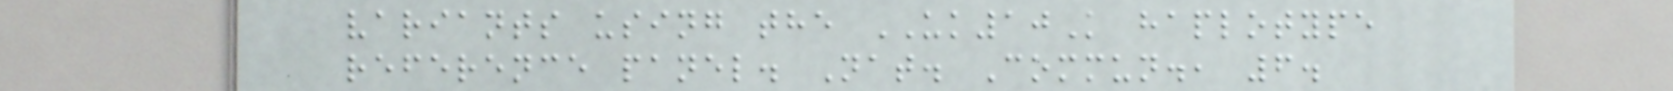variants using the UK10K haplotype
reference panel. Nat. Commun., 6.
